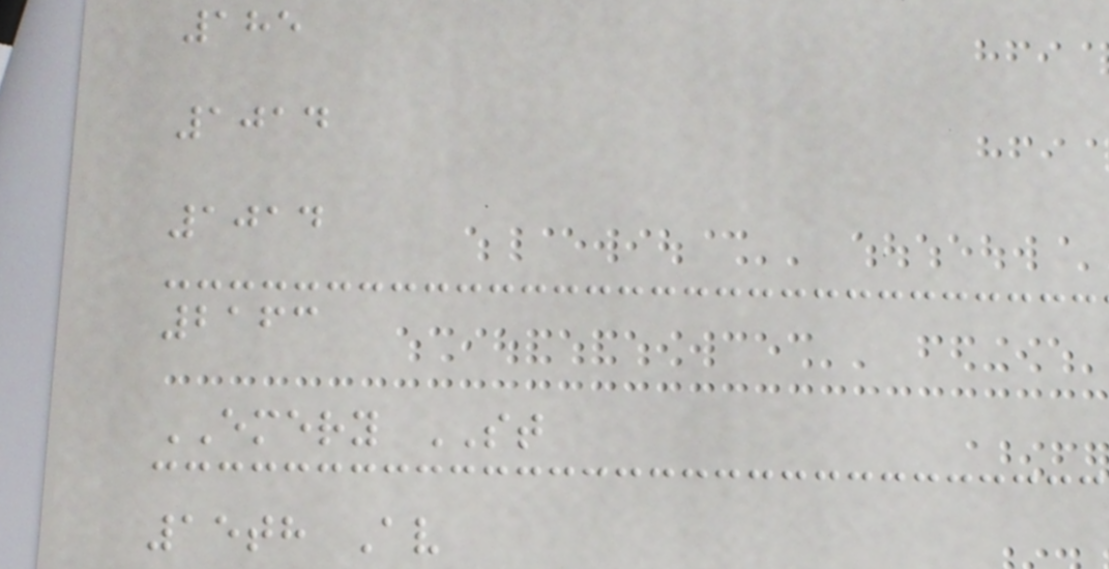185
1014
1014
2163
EMERY ST
15th Av
